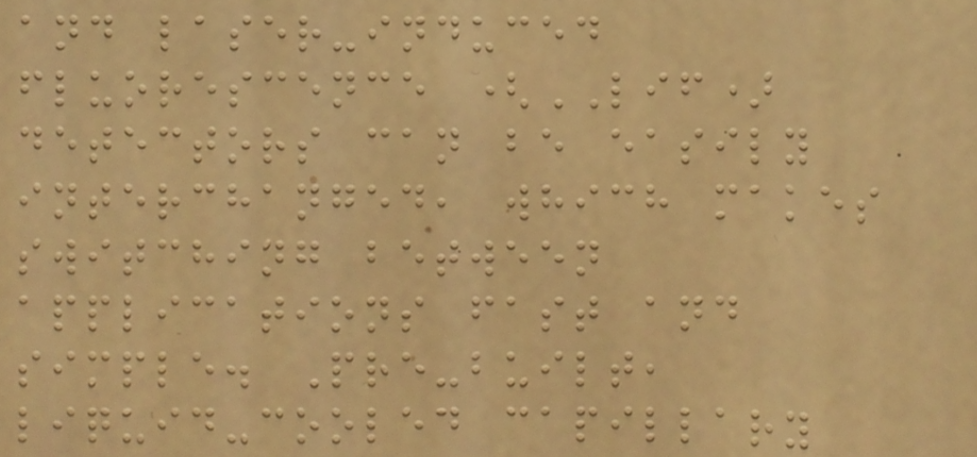and laser-induced
fluorescence (LIF)
detectors can be easily
interchanged, which makes
switching between
applications fast and
simple. Pre-built,
liquid-cooled capillary
